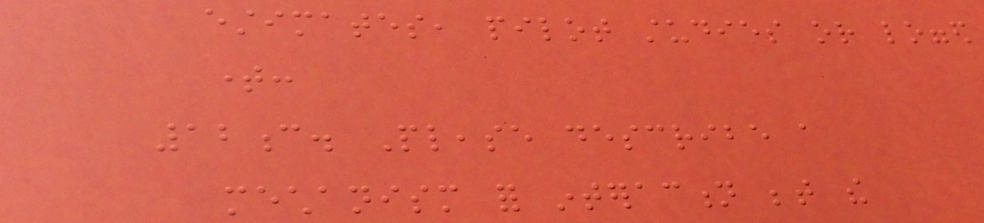estimates, pilot studies or logged
time:
12c. Please describe a
mechanism for interaction between the
